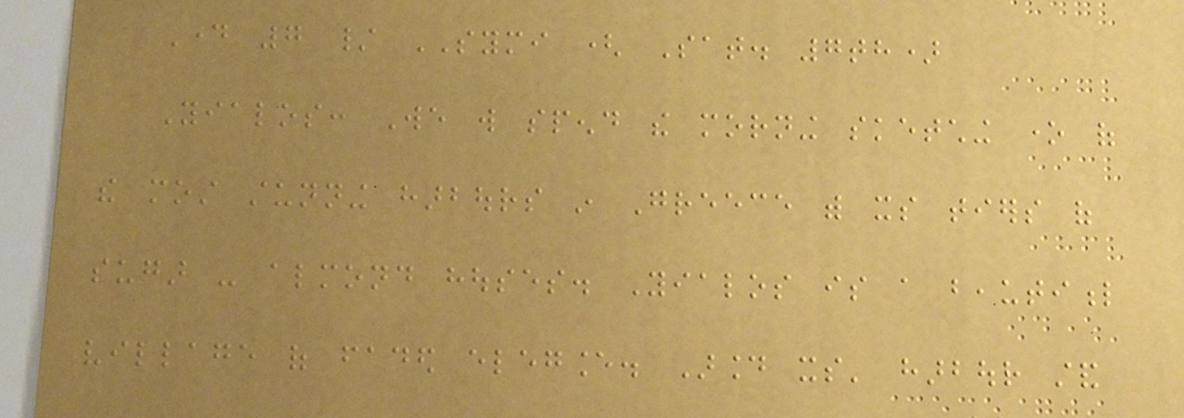Day 7 / SYMI ( Sat. 7th)
Yialos: We will spend the morning sketching one of
the most stunning harbours in Greece with its tiers of
sugar - almond houses. Yialos is a beautiful
village of faded elegance. Around its' harbour stand
